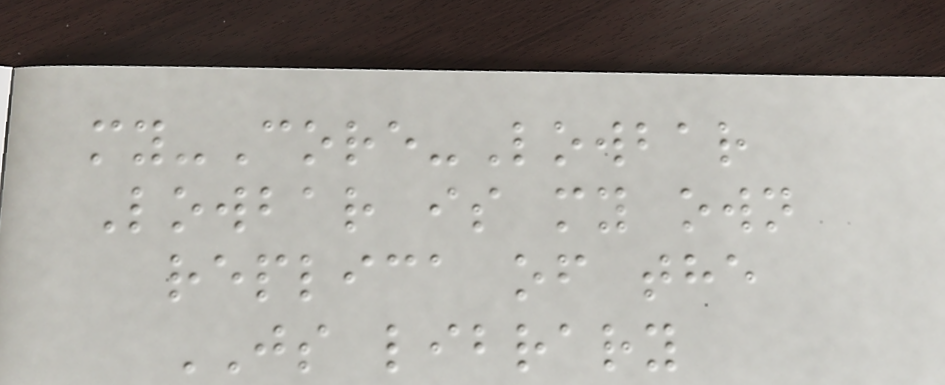my-Core-Lowbar
Lowbar is my own
replica of the
JS library
